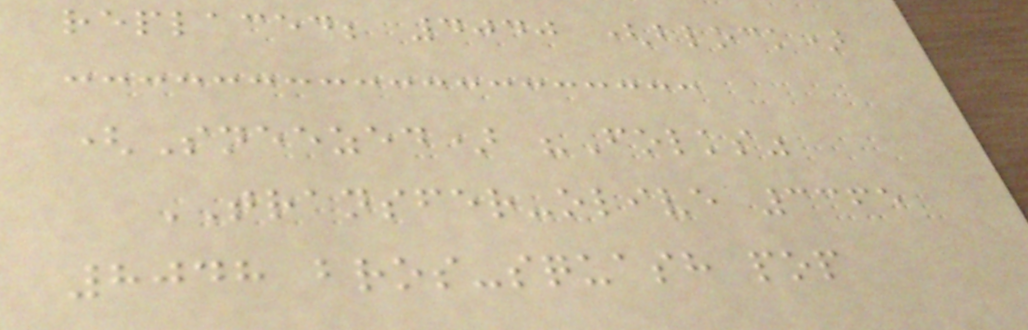replaced; 4040 (block)
(Sneezed) "Folks"
TRANSFER-olive 3365
8048 bros-squash pop
